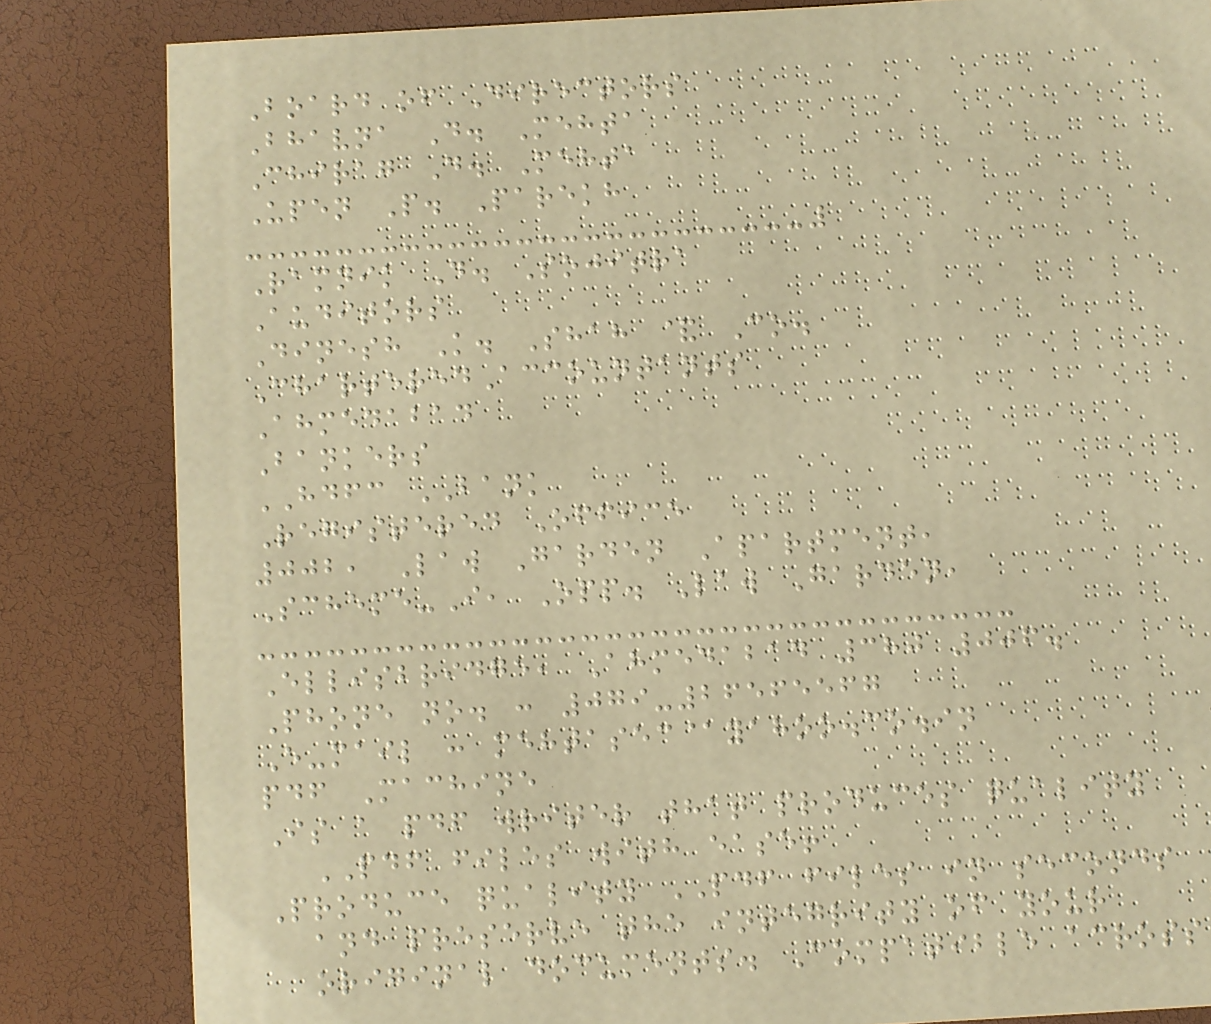Board of Directors
Bhavna D. Mehta
Chirag D. Mehta
Upen P. Parekh
Ramnik D. Sojitra
Auditors
Dinesh K. Shah & Co.
CharteredAccountants
Ahmedabad
Bankers
HDFC BANK
Registered Office
002, Law Garden Apartment,
Scheme-I, Opp. Law Garden,
Ellisbridge, Ahmedabad 380 006.
Phone no. : 079-26565567
E-mail : mehtasec@yahoo.co.in
pdf Machine
Is a pdf writer that produces quality
PDF files with ease!
Produce quality PDF files in seconds
and preserve the integrity of your
original documents. Compatible across
